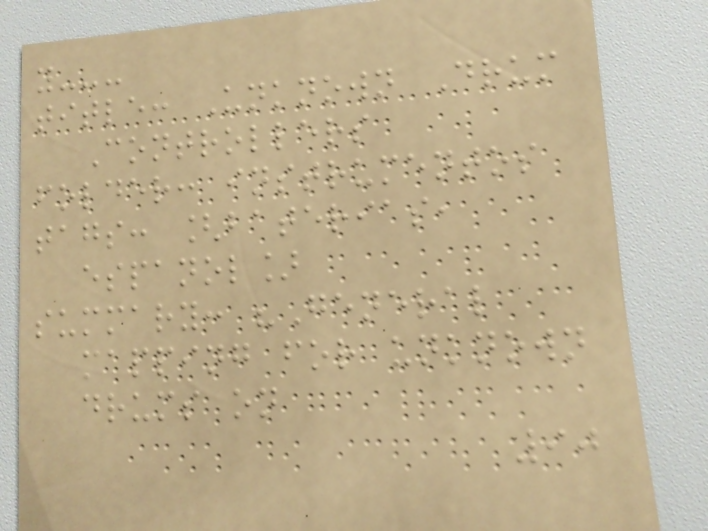y---
title: Unknown Drum
Controllers
folder: instrumentos
tags: [baterias,
espanol]
summary: "General
mapping for unknown
drums on
90
